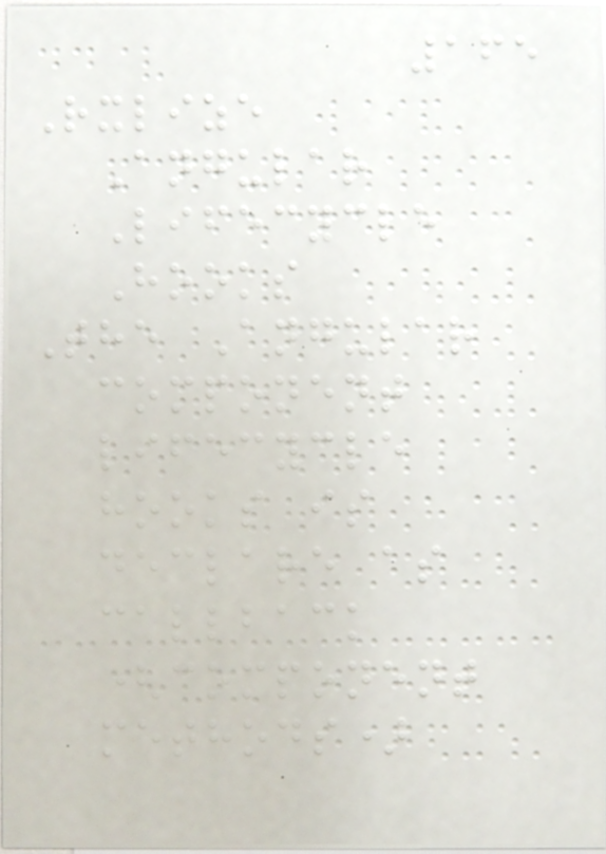165
Rxlize
Angular
Lifecycle
Hooks
The Angular
component
lifecycle
hooks is
declare as
callback
(component
methods)
